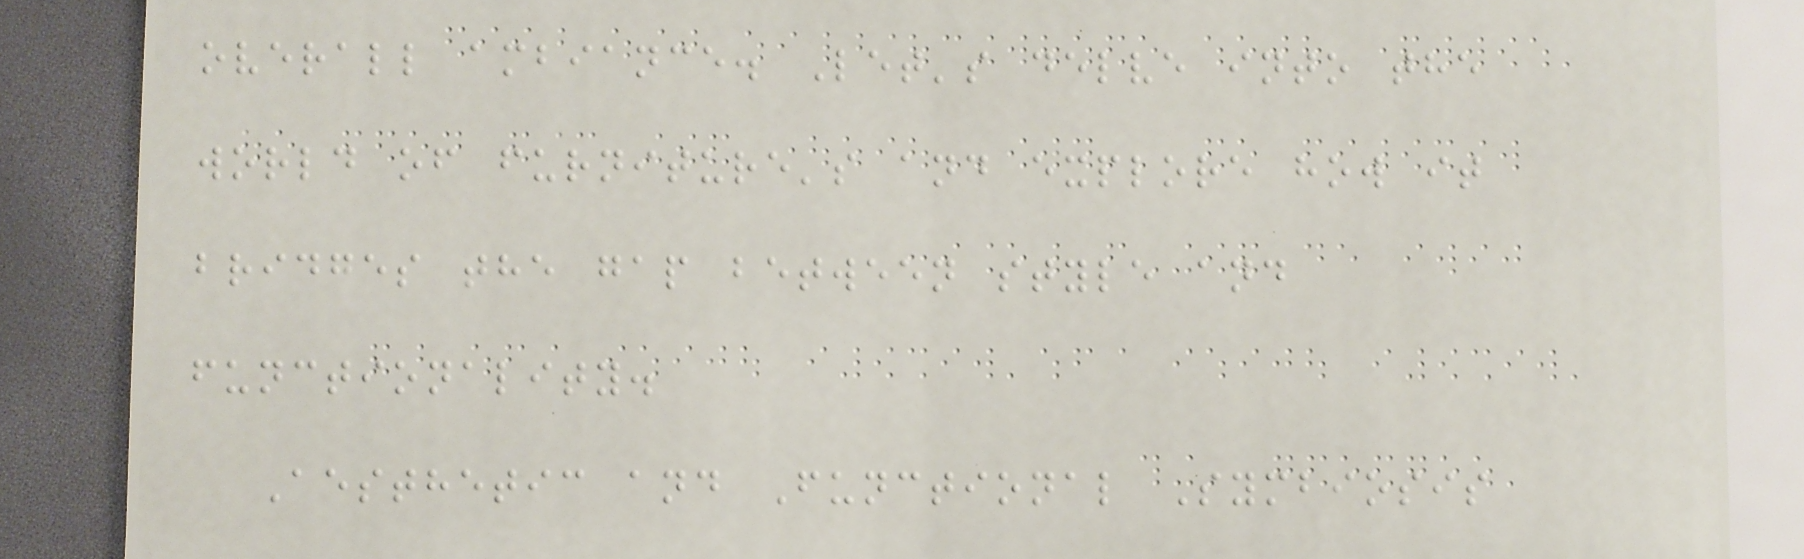overall ambiance. Let's delve into the
world of furniture's and explore how it
bridges the gap between style and
functionality.
Aesthetic and Functional Symbiosis
